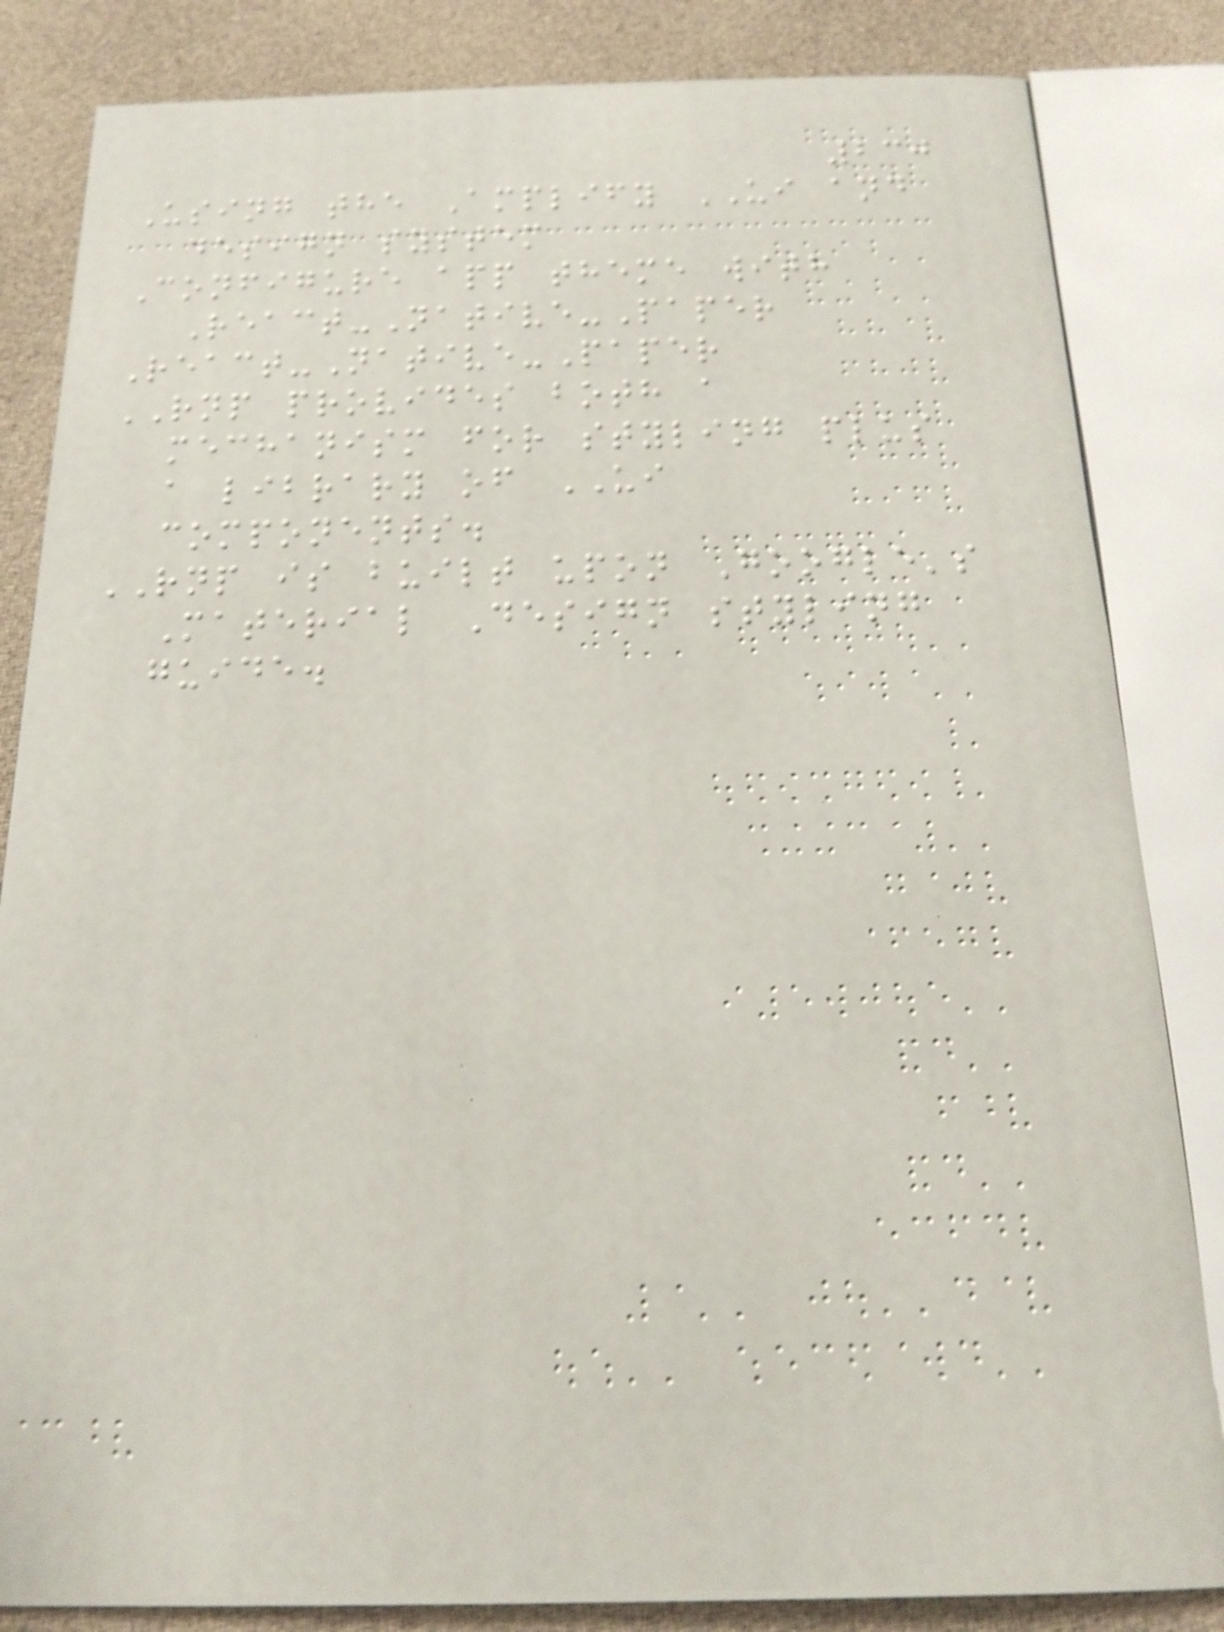230
Using the Amplify UI and
design system
Configure app theme with
React-Native-Paper
React-Native-Paper
RNP provides both a
mechanism for styling plus
a library of UI
components.
RNP is built upon Google's
Material Design styling
guide.
